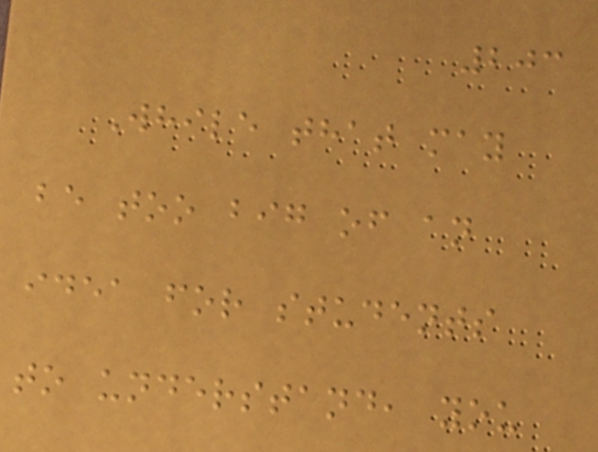203
While that may
be too big of an
idea for students
to understand, you
